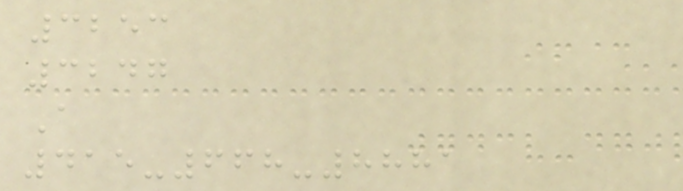3253
3247
A
415-668-8881
